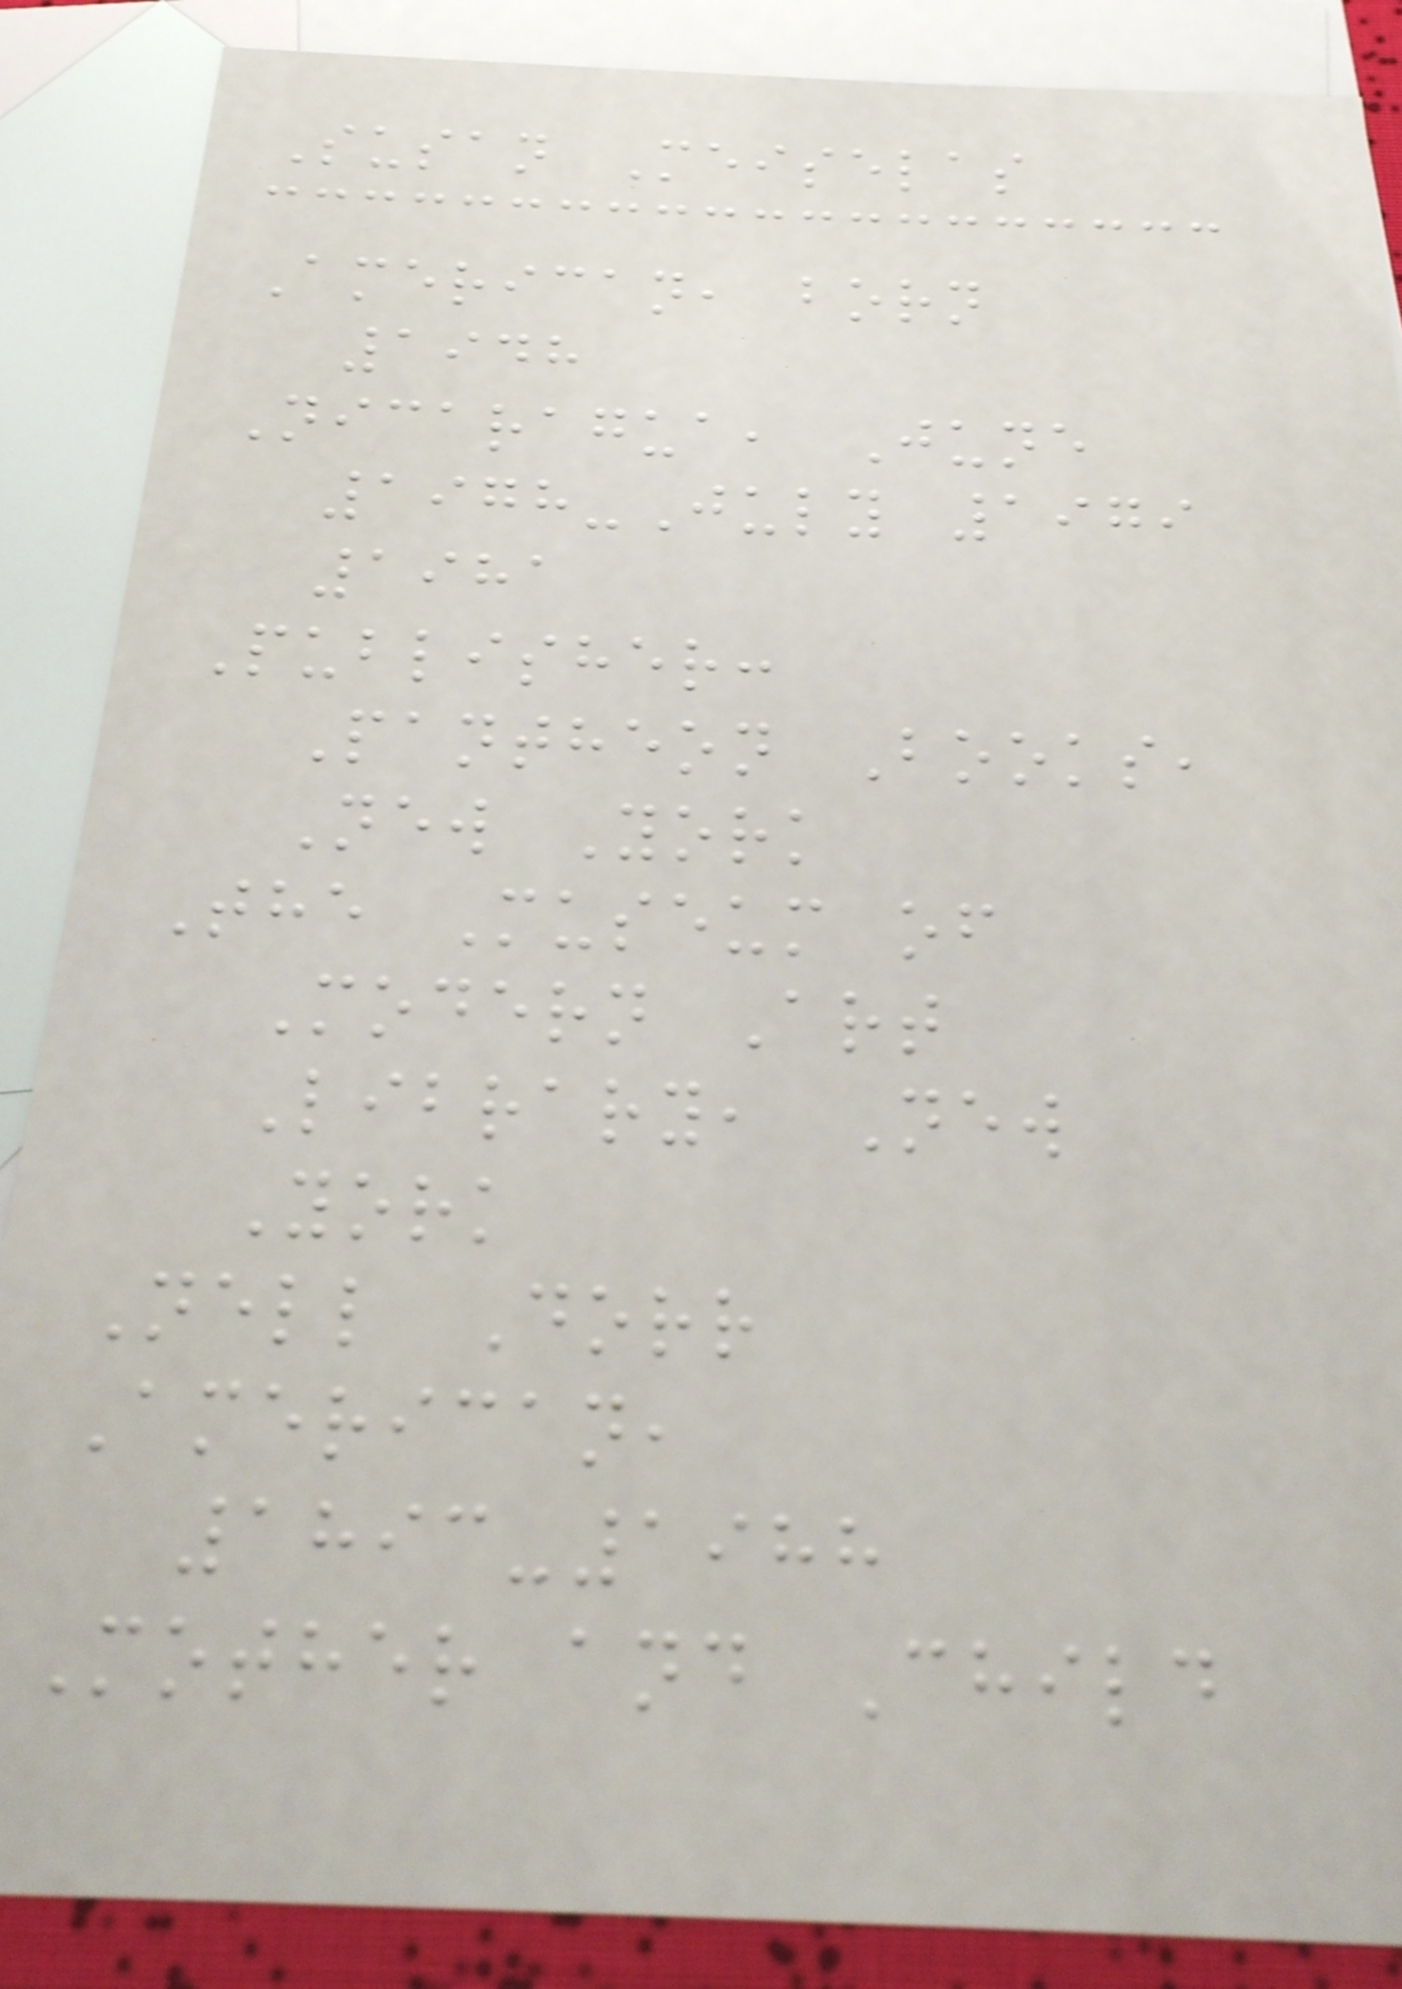Susan Meiselas
American, born
1948
Nicaragua, June
1978-July 1979
1981
Publisher:
Pantheon Books,
New York
The Museum of
Modern Art
Library, New
York
Nell Dorr
American,
1893-1988
Mother and Child
